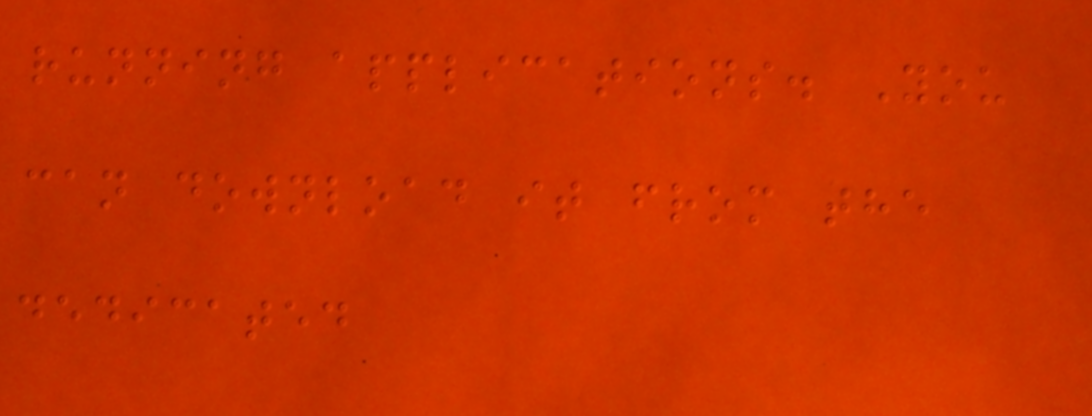running applications. You
can download it from the
dedicated
